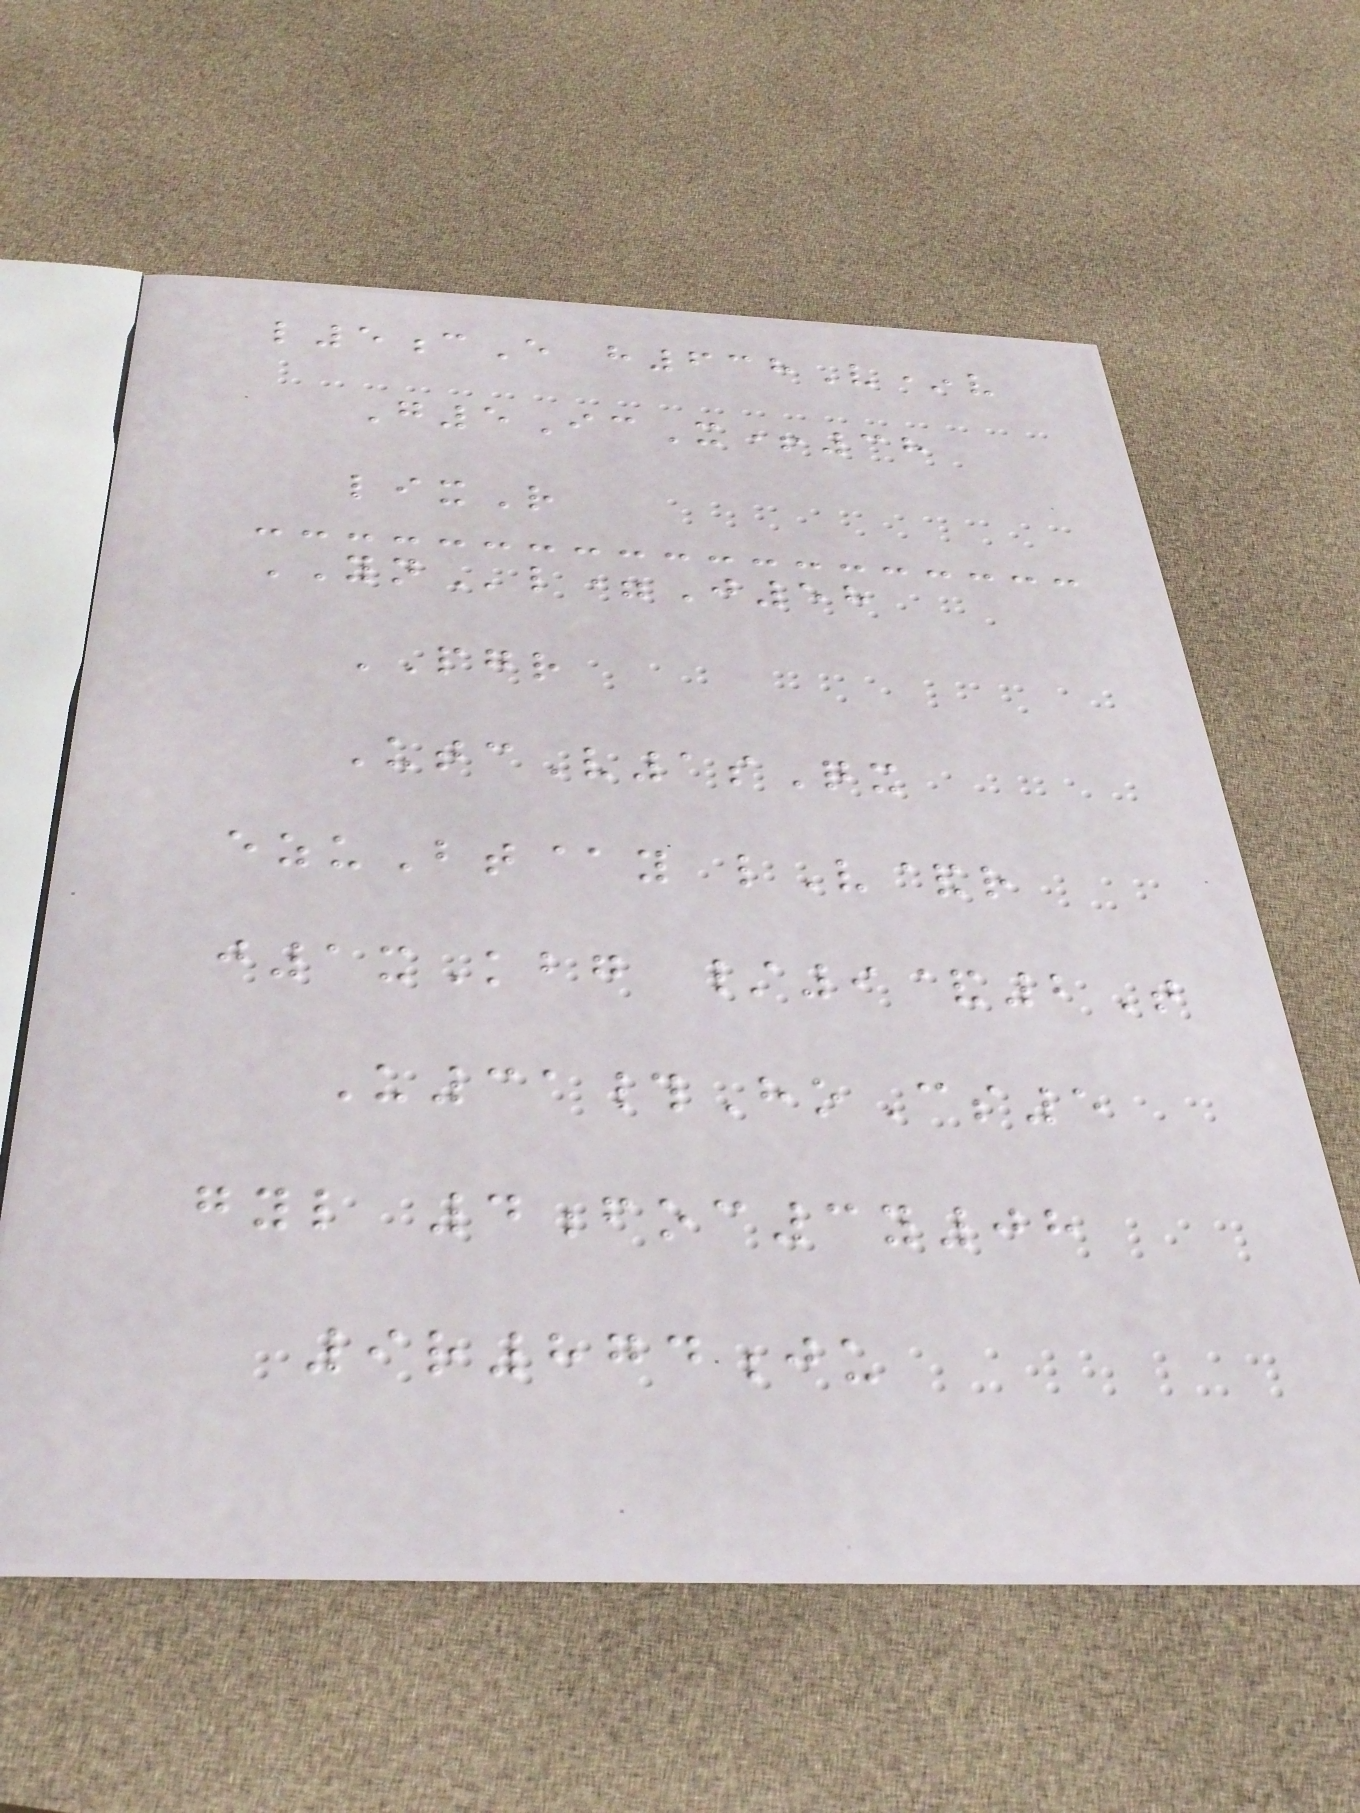l5cE h638V*v
G5IcX+38
lixR
YNl=J58
PGR
UtcV1sQx
ezuBt@y lV&r
j1xKbg /9&2T
U31#HoCs5
gyl 4foc3y08
9r874ju
